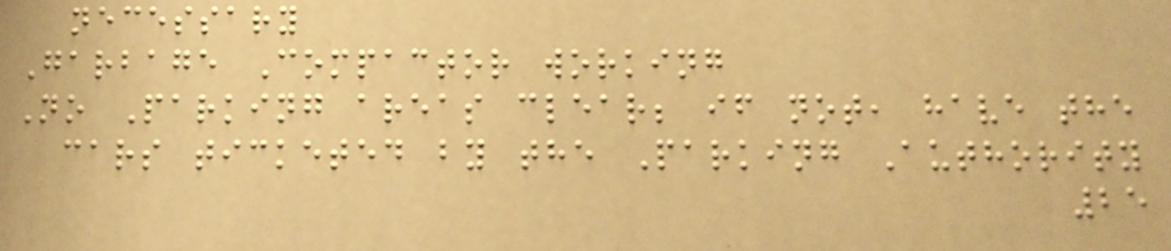necessary
Garbage Compactor working
No Parking areas clear; if not, have the
cars ticketed by the Parking Authority
25
